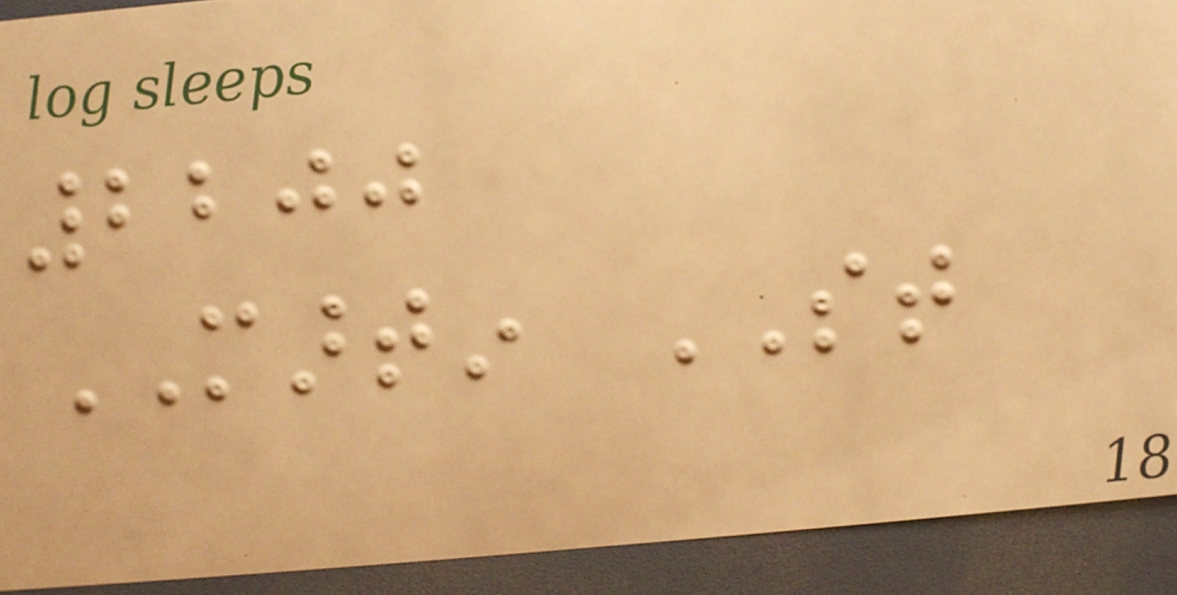2200
MARTIN ST
